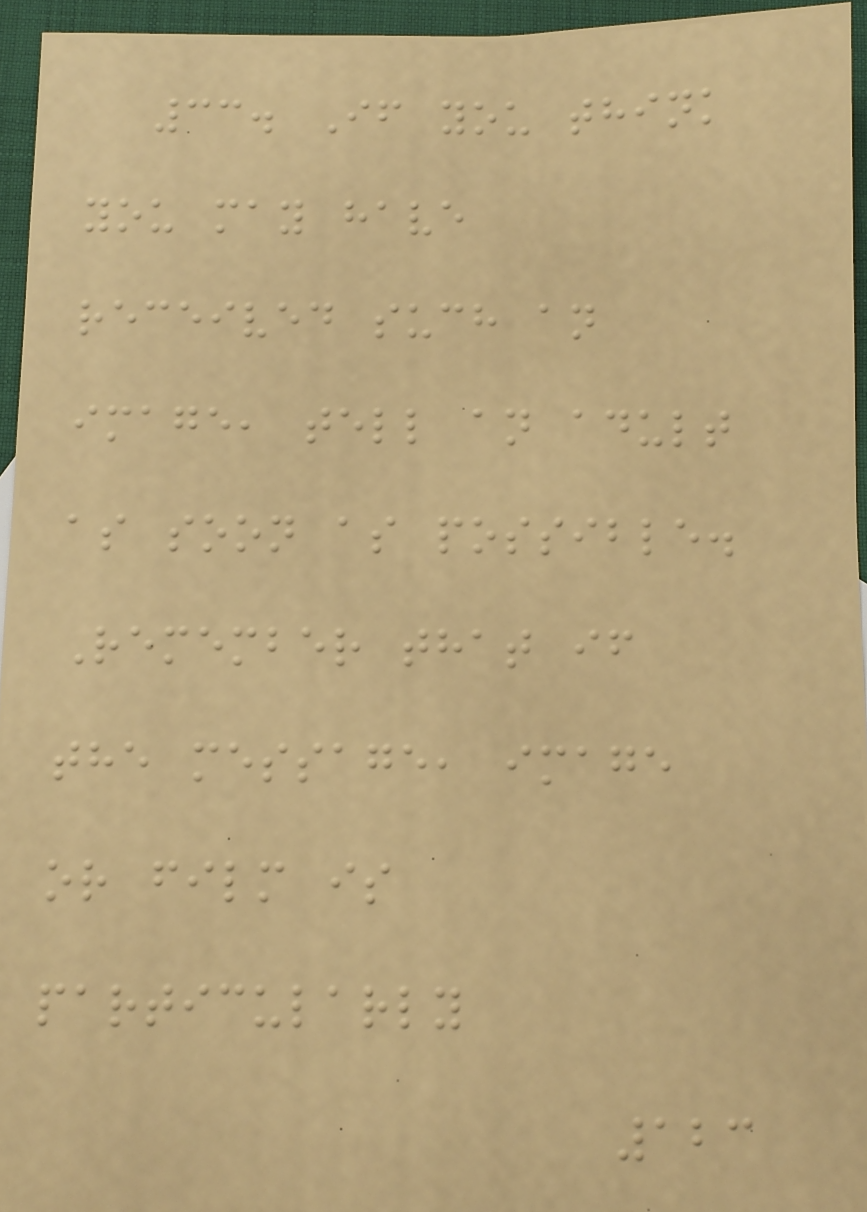33. If you think
you may have
received such an
image, tell an adult
as soon as possible.
Remember that if
the message, image
or film is
particularly
123
